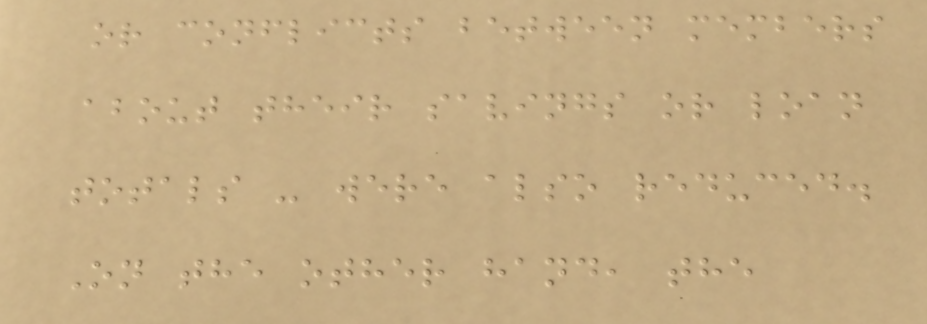or conflicts between members
about their savings or loan
totals - were also reduced.
On the other hand, the
